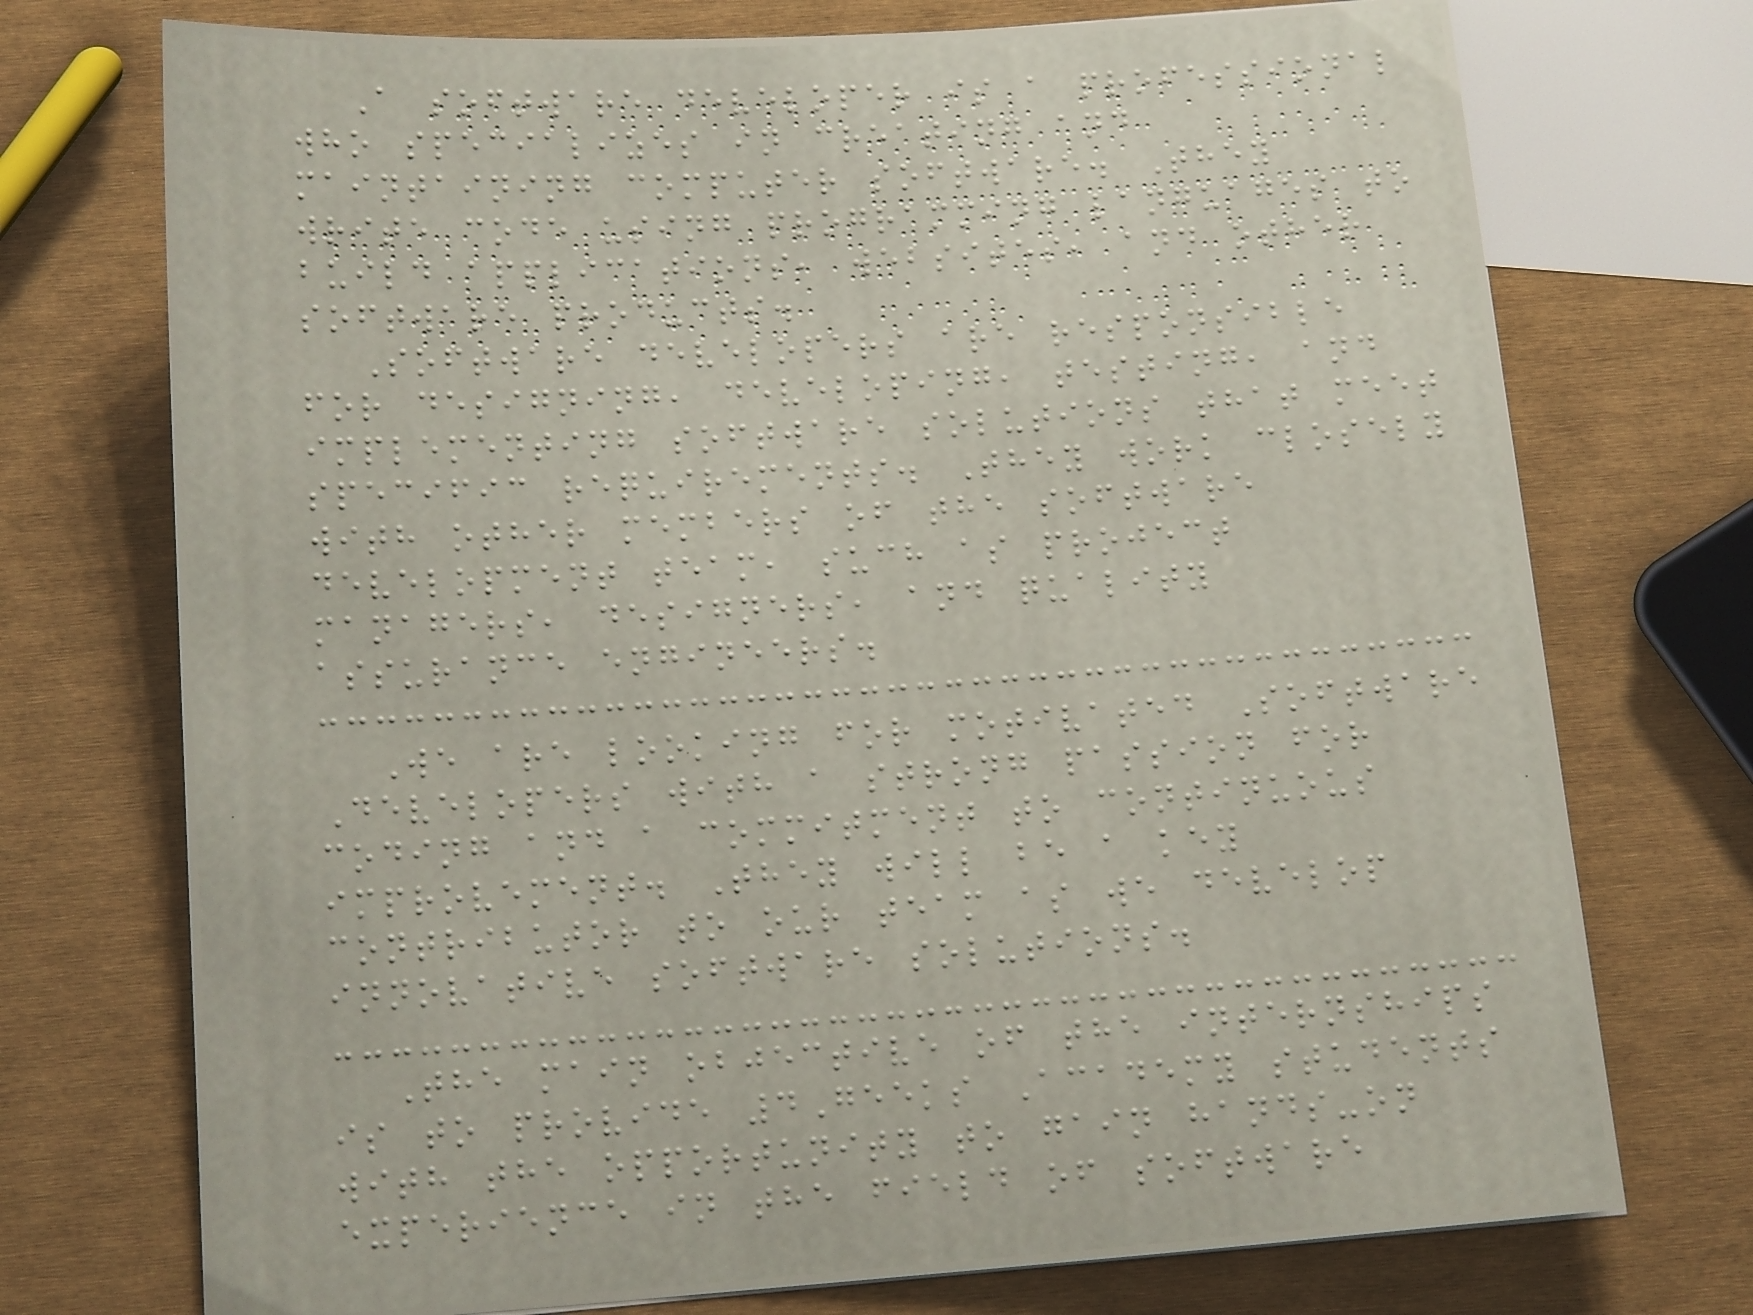A software developer is a professional
who specializes in creating and
maintaining computer software. They
write code using programming languages to
build applications, websites, and other
software products.
Software developers are responsible
for designing, developing, testing, and
implementing software solutions that meet
specific requirements. They work closely
with other members of the software
development team, such as project
managers, designers, and quality
assurance engineers.
We are looking for motivated Software
Developers with a strong passion for
coding and a commitment to continuous
improvement. They will be a key
contributor to our team as we develop
innovative software solutions.
The main objective of the internships
is to provide 4Geeks Academy students
with the opportunity to gain hands-on
experience in the field of software
